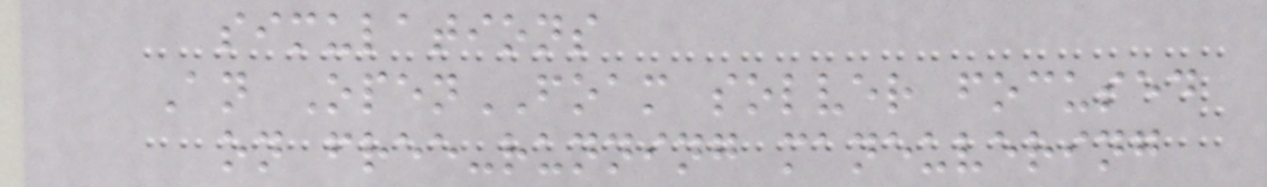simulations
An OpenFOAM solver focused
on free-running maneuvering
